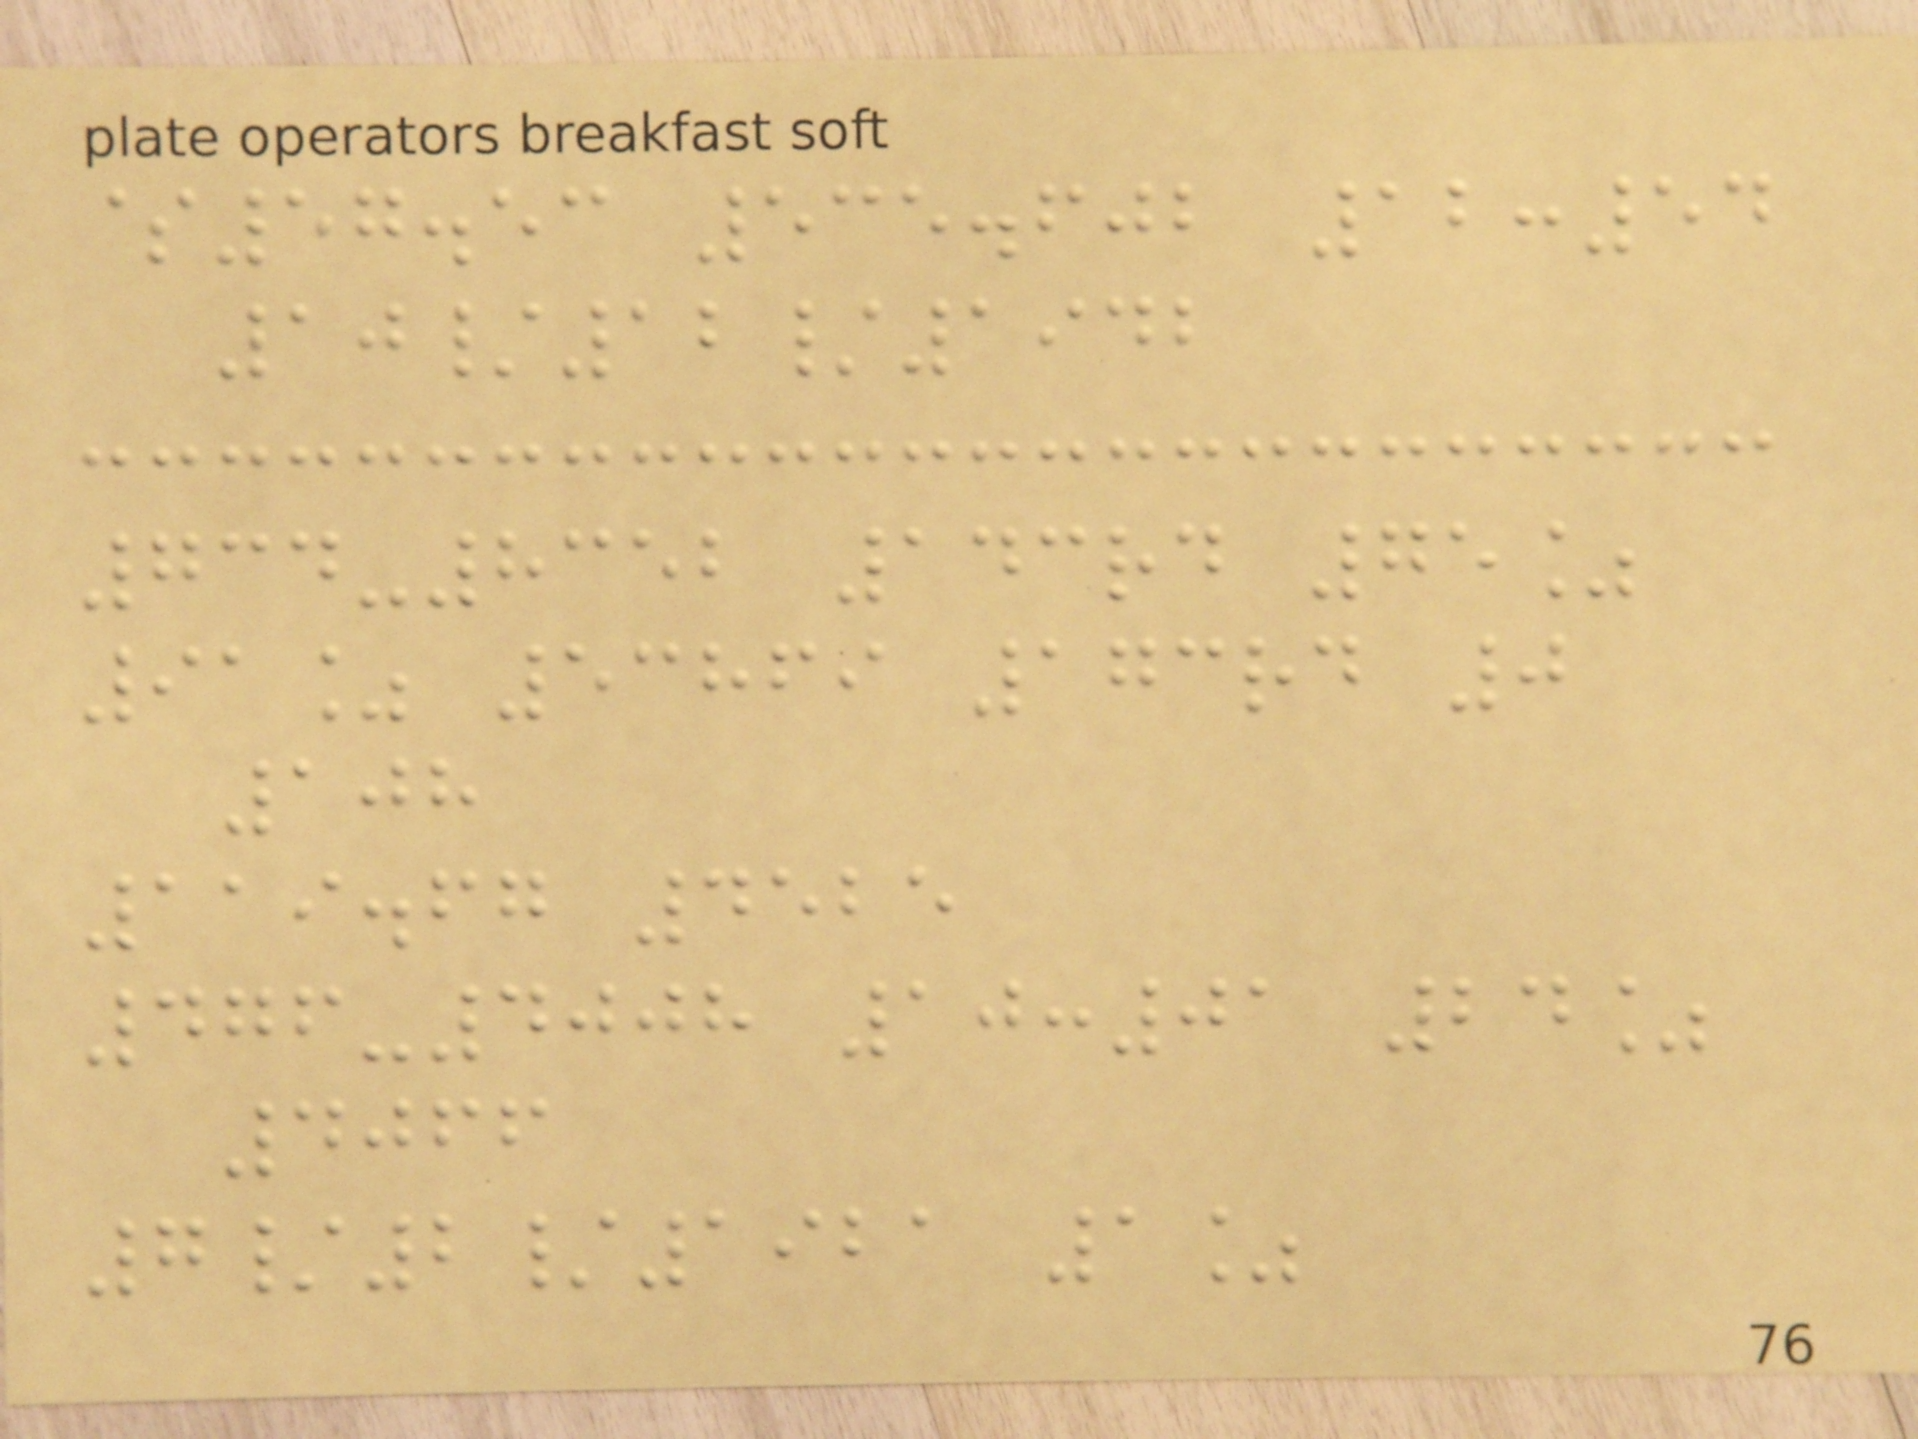$57.53 535.602 12:54
10/12/1942
734-8352 143rd 75%
91% 53869 173rd 0
108
119.67 4525
476-4008 10:01 24%
4066
7/2/1921 1%
